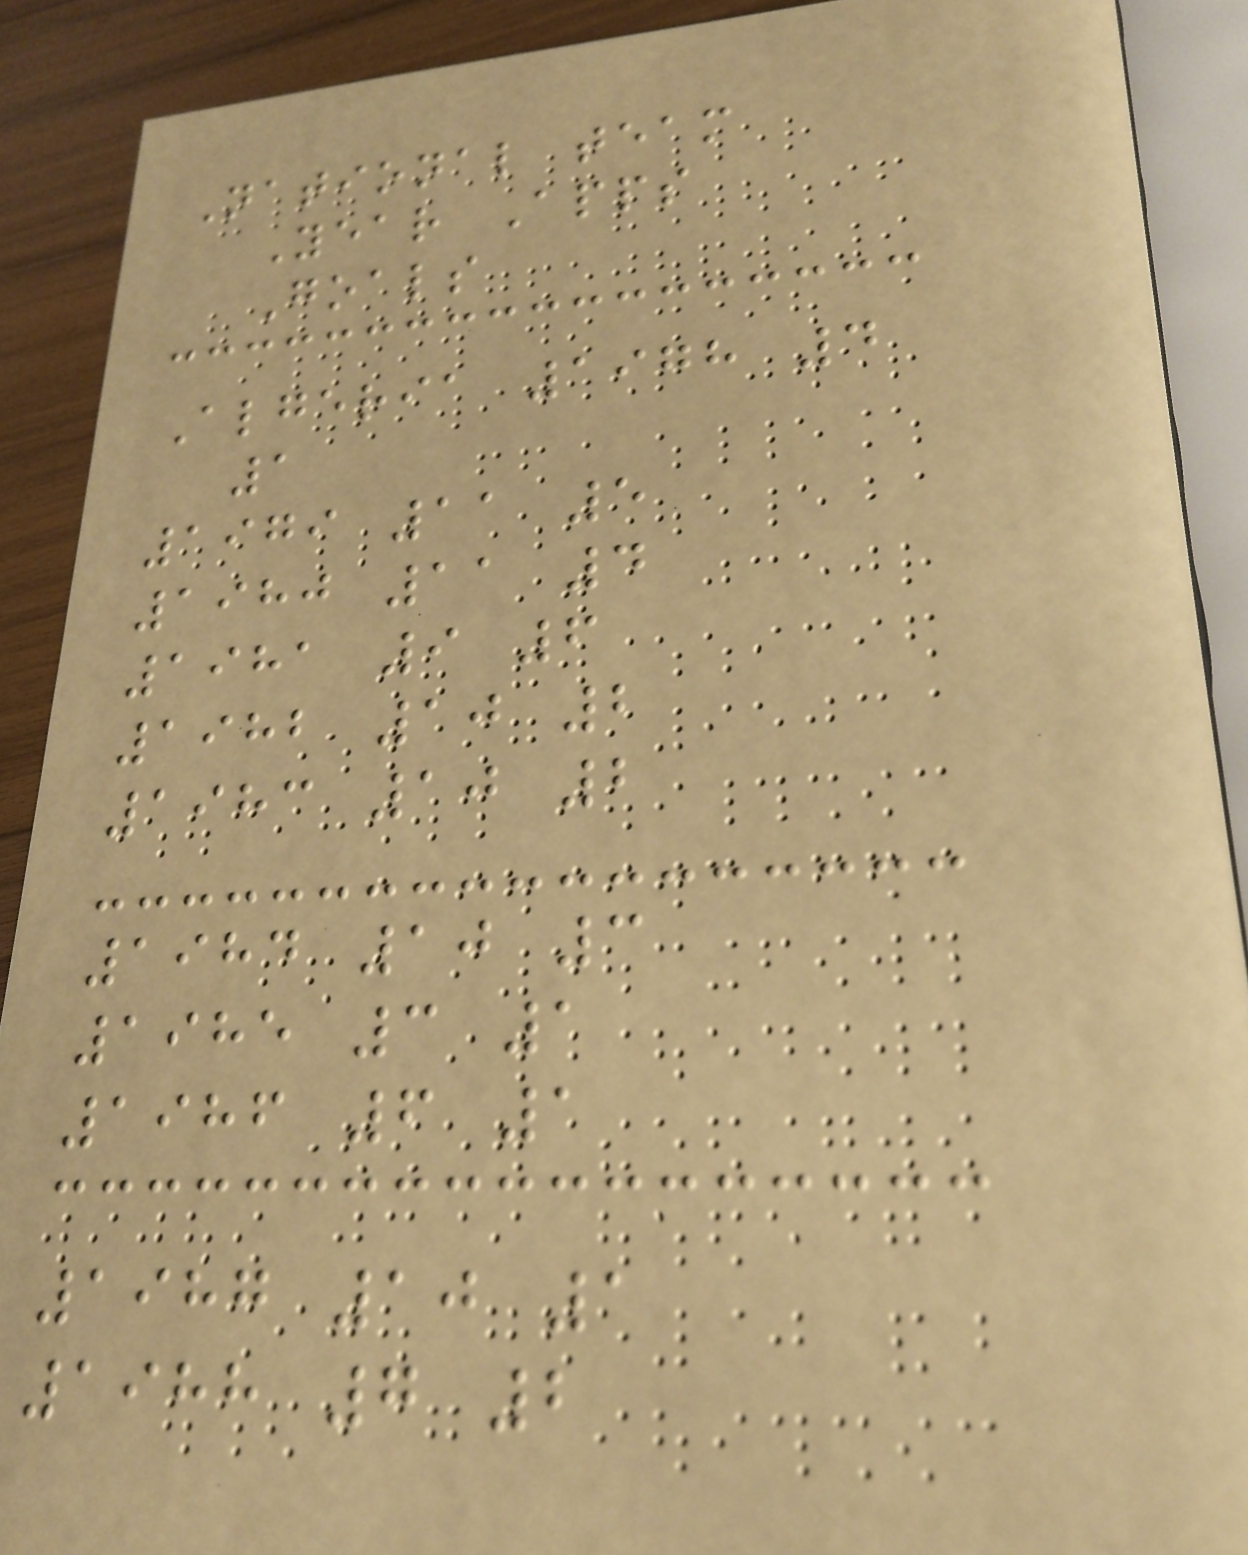National team
Year Apps
Goals
Algeria 1978 4
1
1979 11 5
1980 11 4
1981 9 6
1982 10 2
1983 10 2
1984 10 3
1985 3 1
1986 6 1
1987 10 1
1988 7 2
